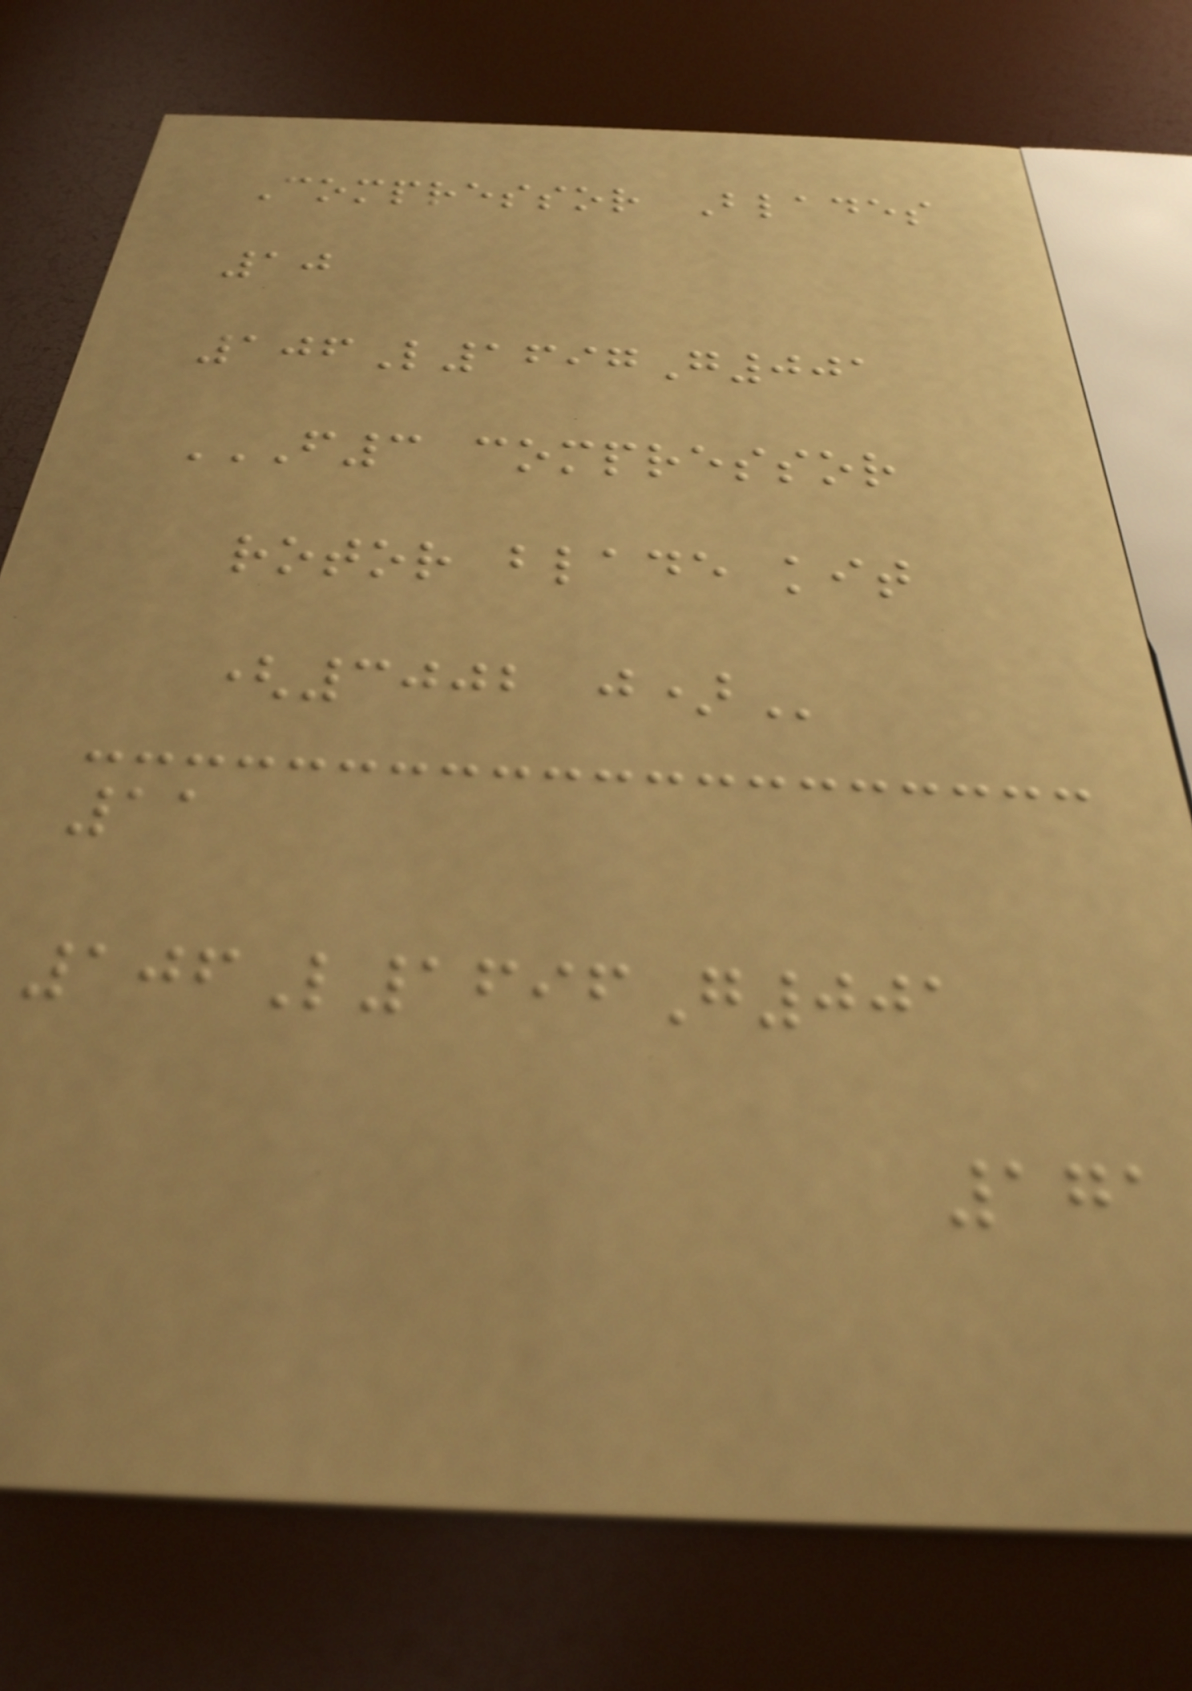Compressor Blades
10
106L1697G001
F3 COMPRESSOR
ROTOR BLADE KIT
(3002 J)
11
106L1696G001
171
